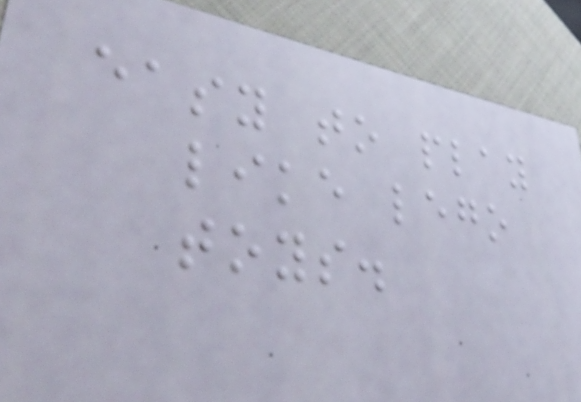easy to play
like lego
toys.
